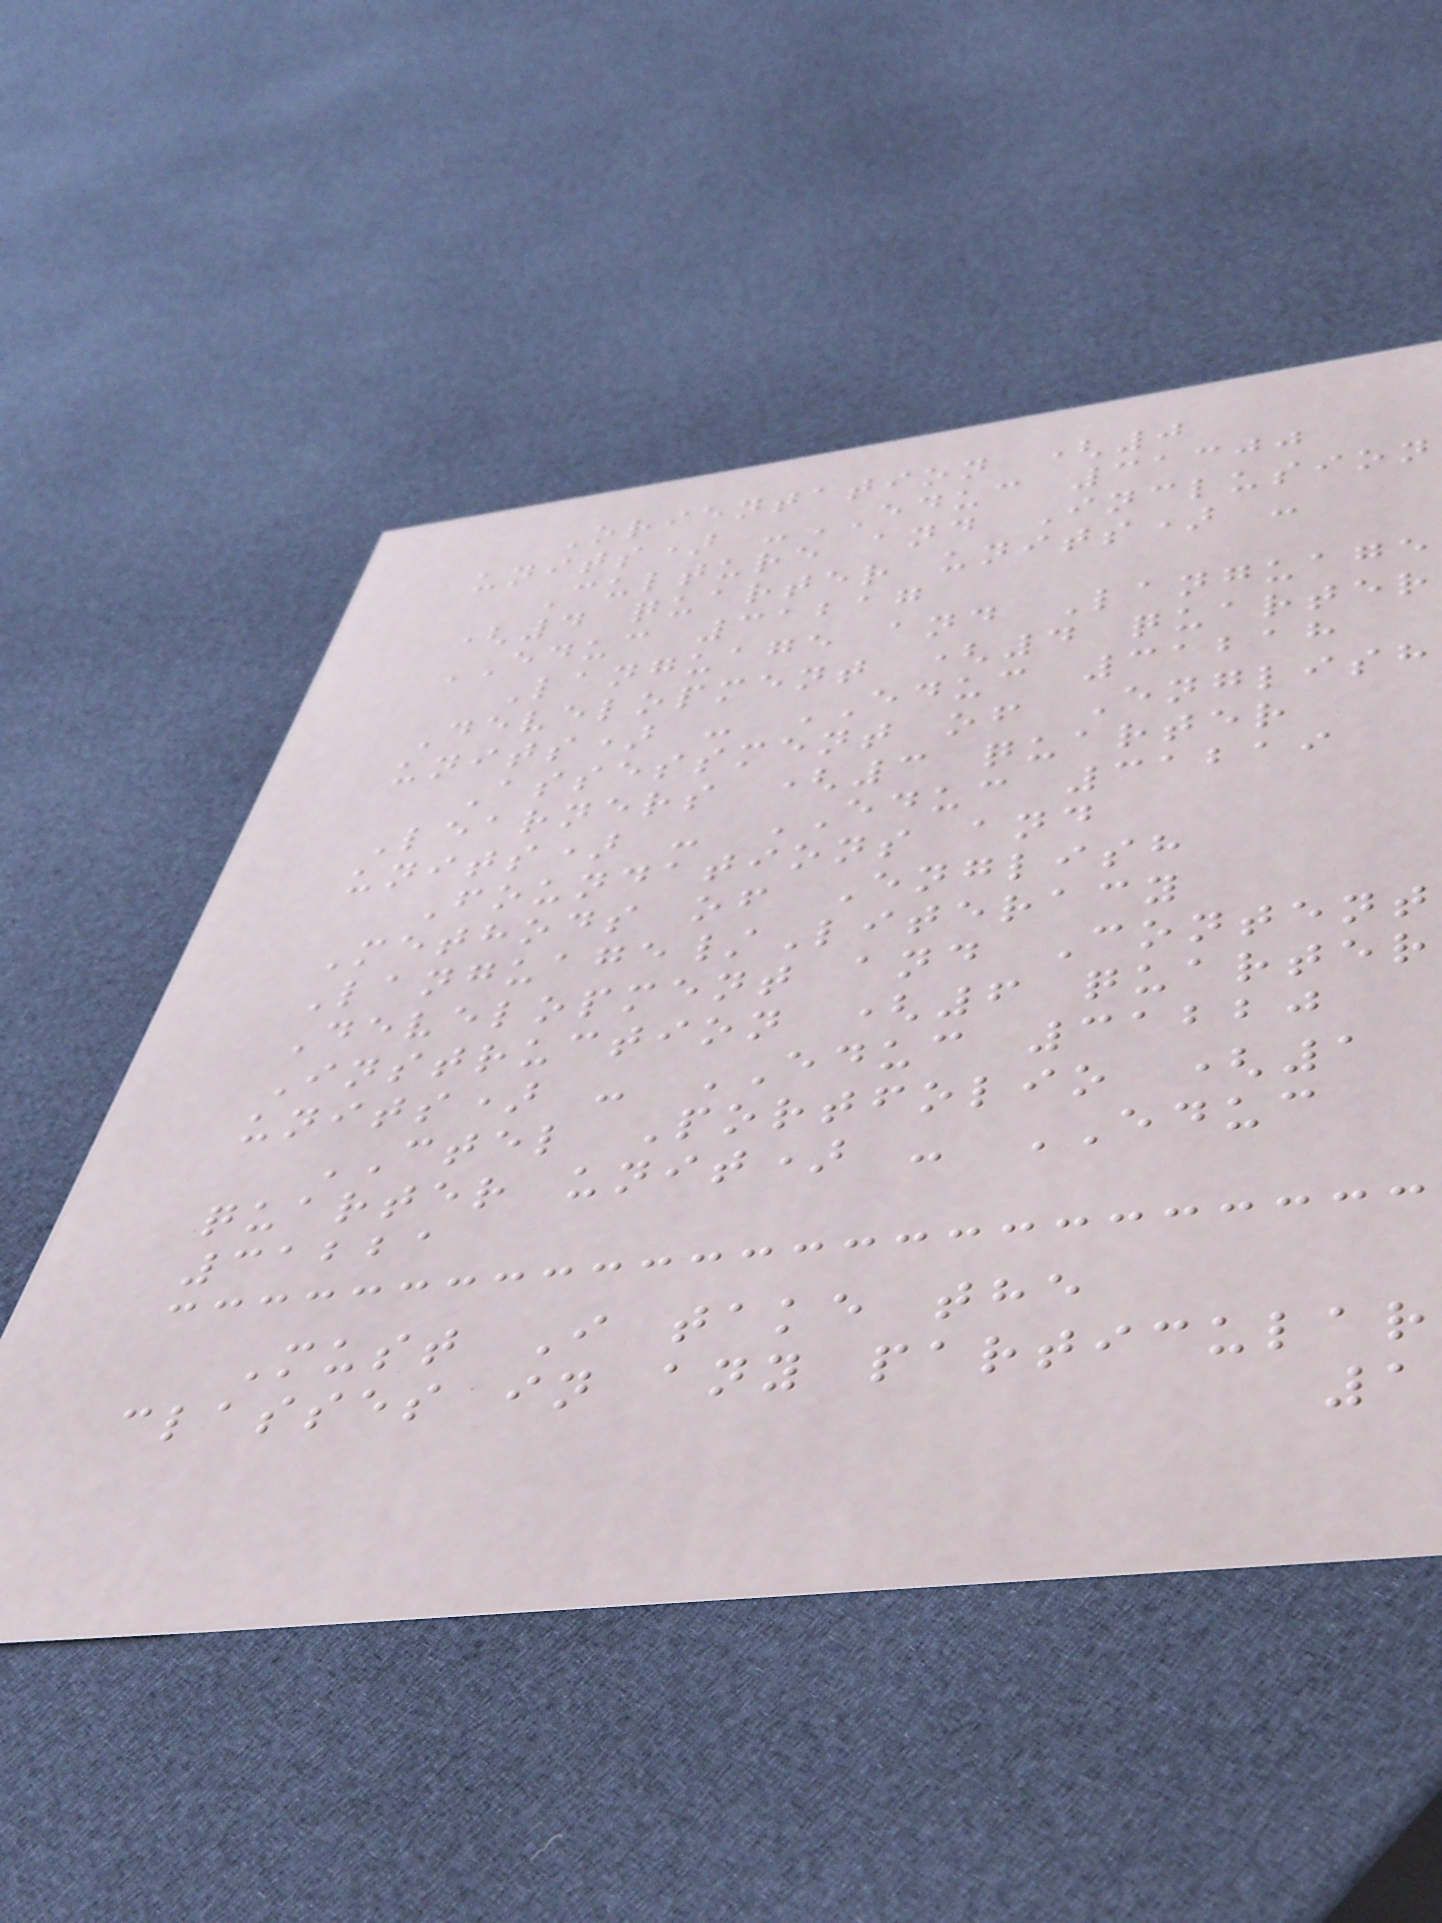Orientation (0
units) -EDUC 31300
Culture and Inclusion
(4 quarter units) -
EDUC 31217
Language and Language
Development (4 quarter
units) - EDUC 31218
Assessment of English
Learners (3 quarter
units) - EDUC 31219
Foundations and
Methods of English
Language/Literacy
Development and Content
Instruction (6 quarter
units) - EDUC 31220
CTEL Portfolio (1
quarter unit) - EDUC
31221
Must I take the
classes in any particular
1
